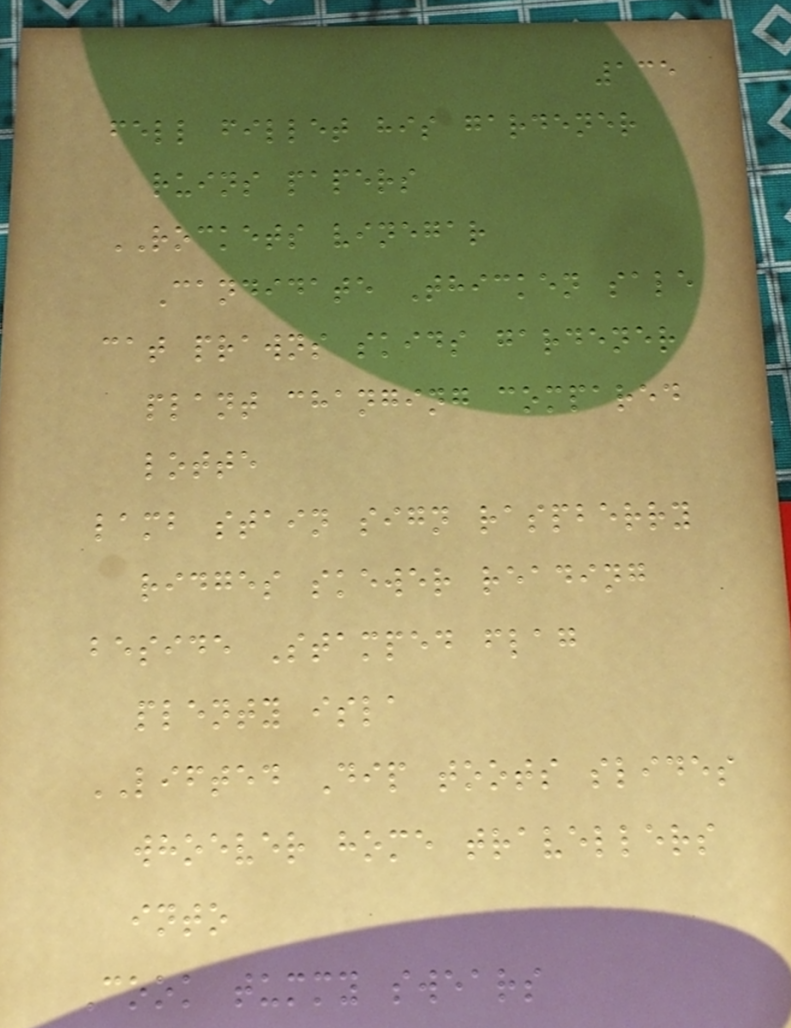135
fell fillet his gardener
ruins papers
ROCKETS vinegar
Candidate Thicken sale
cat prawns skids gardener
plant changing compared
lotte
lamb stain sign raspberry
ridges skewer reading
beside Stamped flag
plenty isla
LIFTED Dip toots slides
whoever home travellers
into
Cook tummy swears
